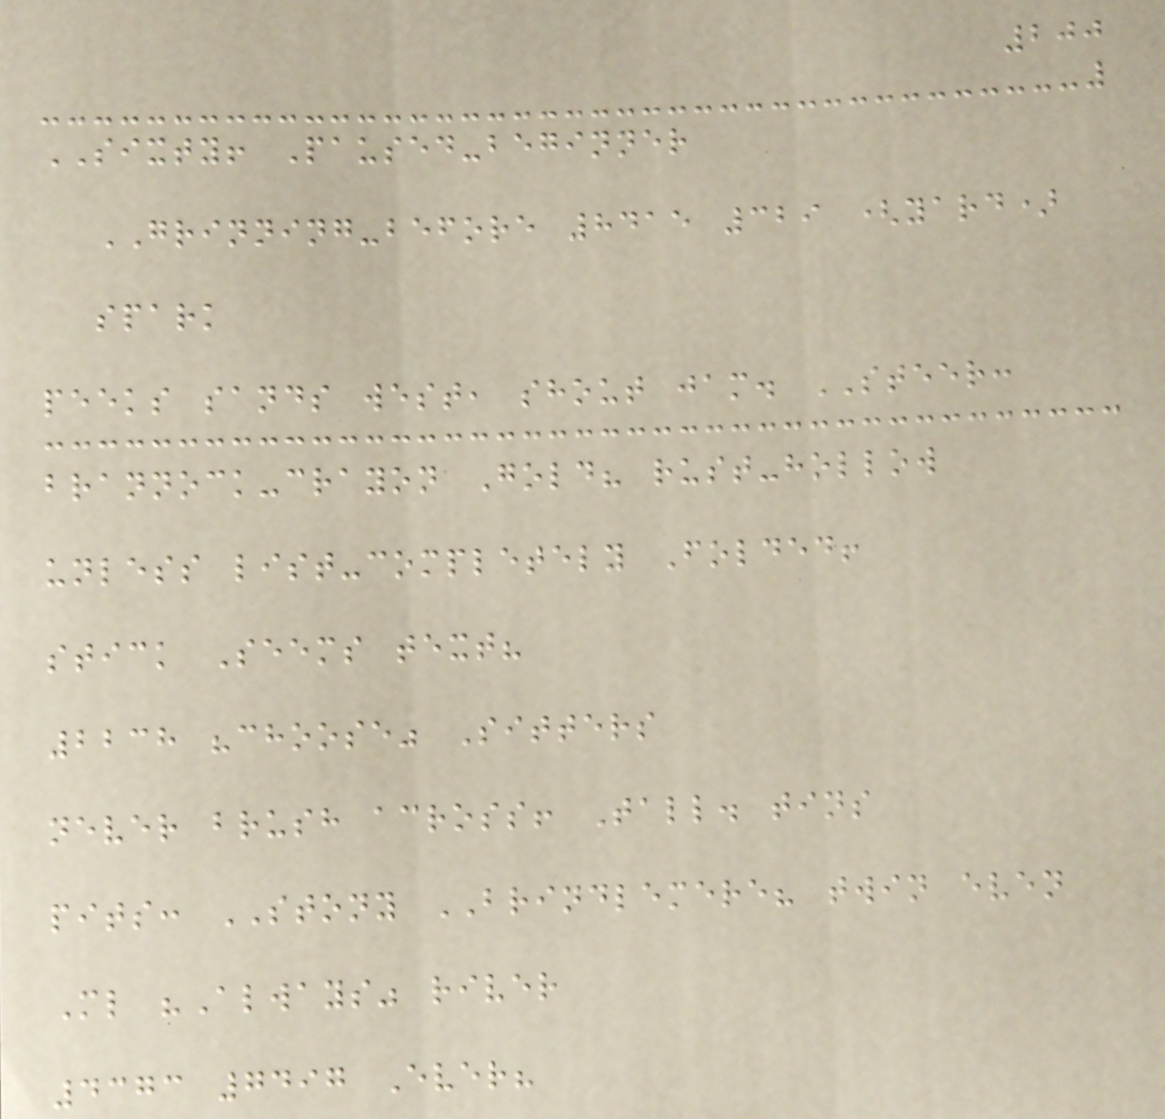200
SIXTY! Paused-beginner
GRINNING-before 8415 329 (yard)
spark
peeks sands west, shout jam. STEER:
brannock-crayon Gold? rust-hollow
unless list-completely Folded!
stick Seems text?
2238 "choose" Sitters
never brush across! Tall. tins
pits: STONY BRINDLEMERE? twin even
Ml "Always" river
4373 7497 Ever?
